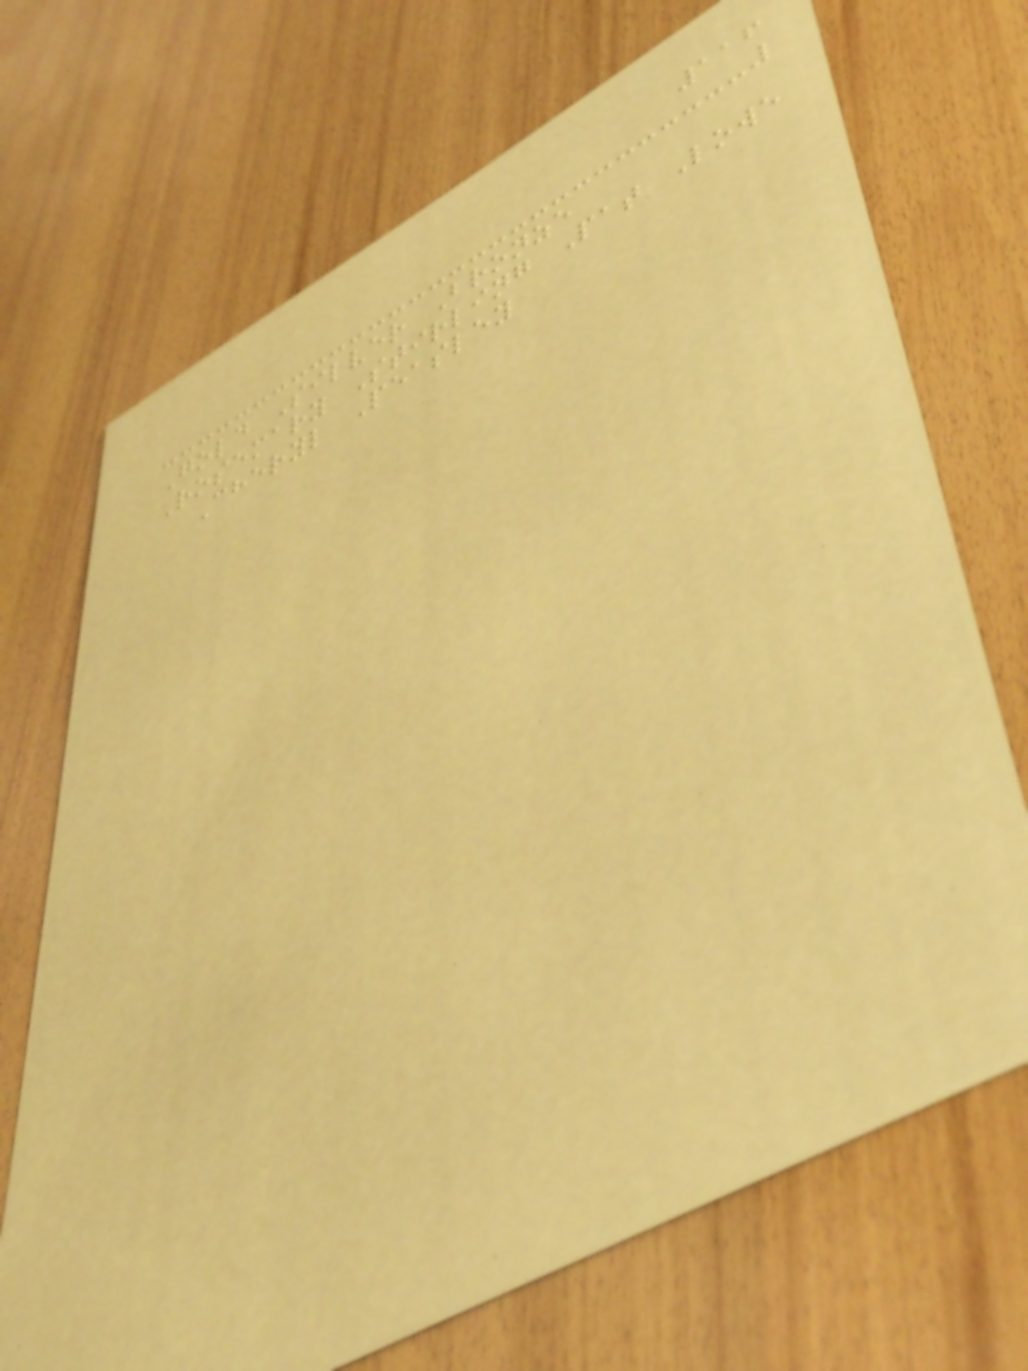116
Gold Silver Bronze
Rosemary Stirling Pat Lowe
Cheryl Peasley
